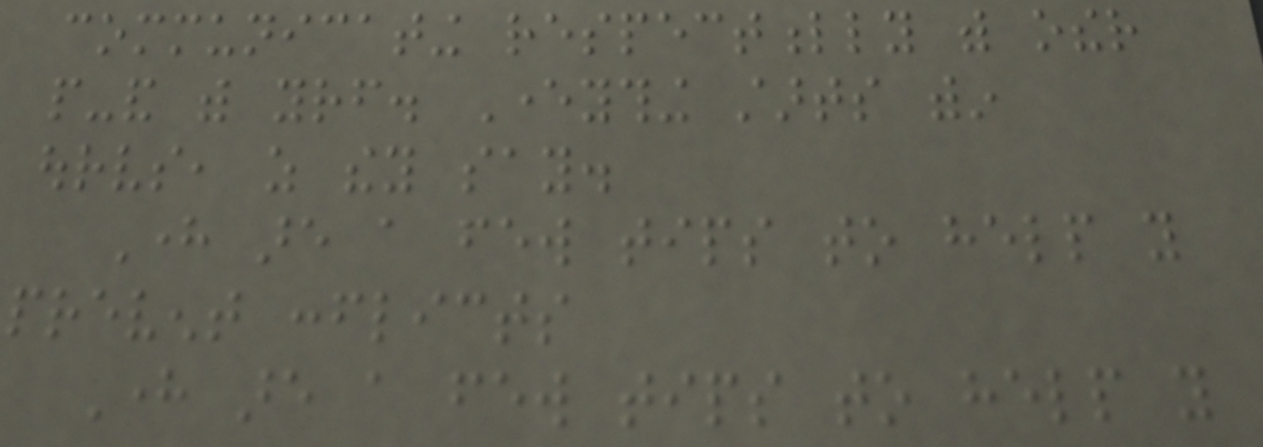communicating respectfully with other
people-and with yourself. Everything starts within
ourselves, as they say.
Here are a few tips to help you
prevent conflicts
Here are a few tips to help you
